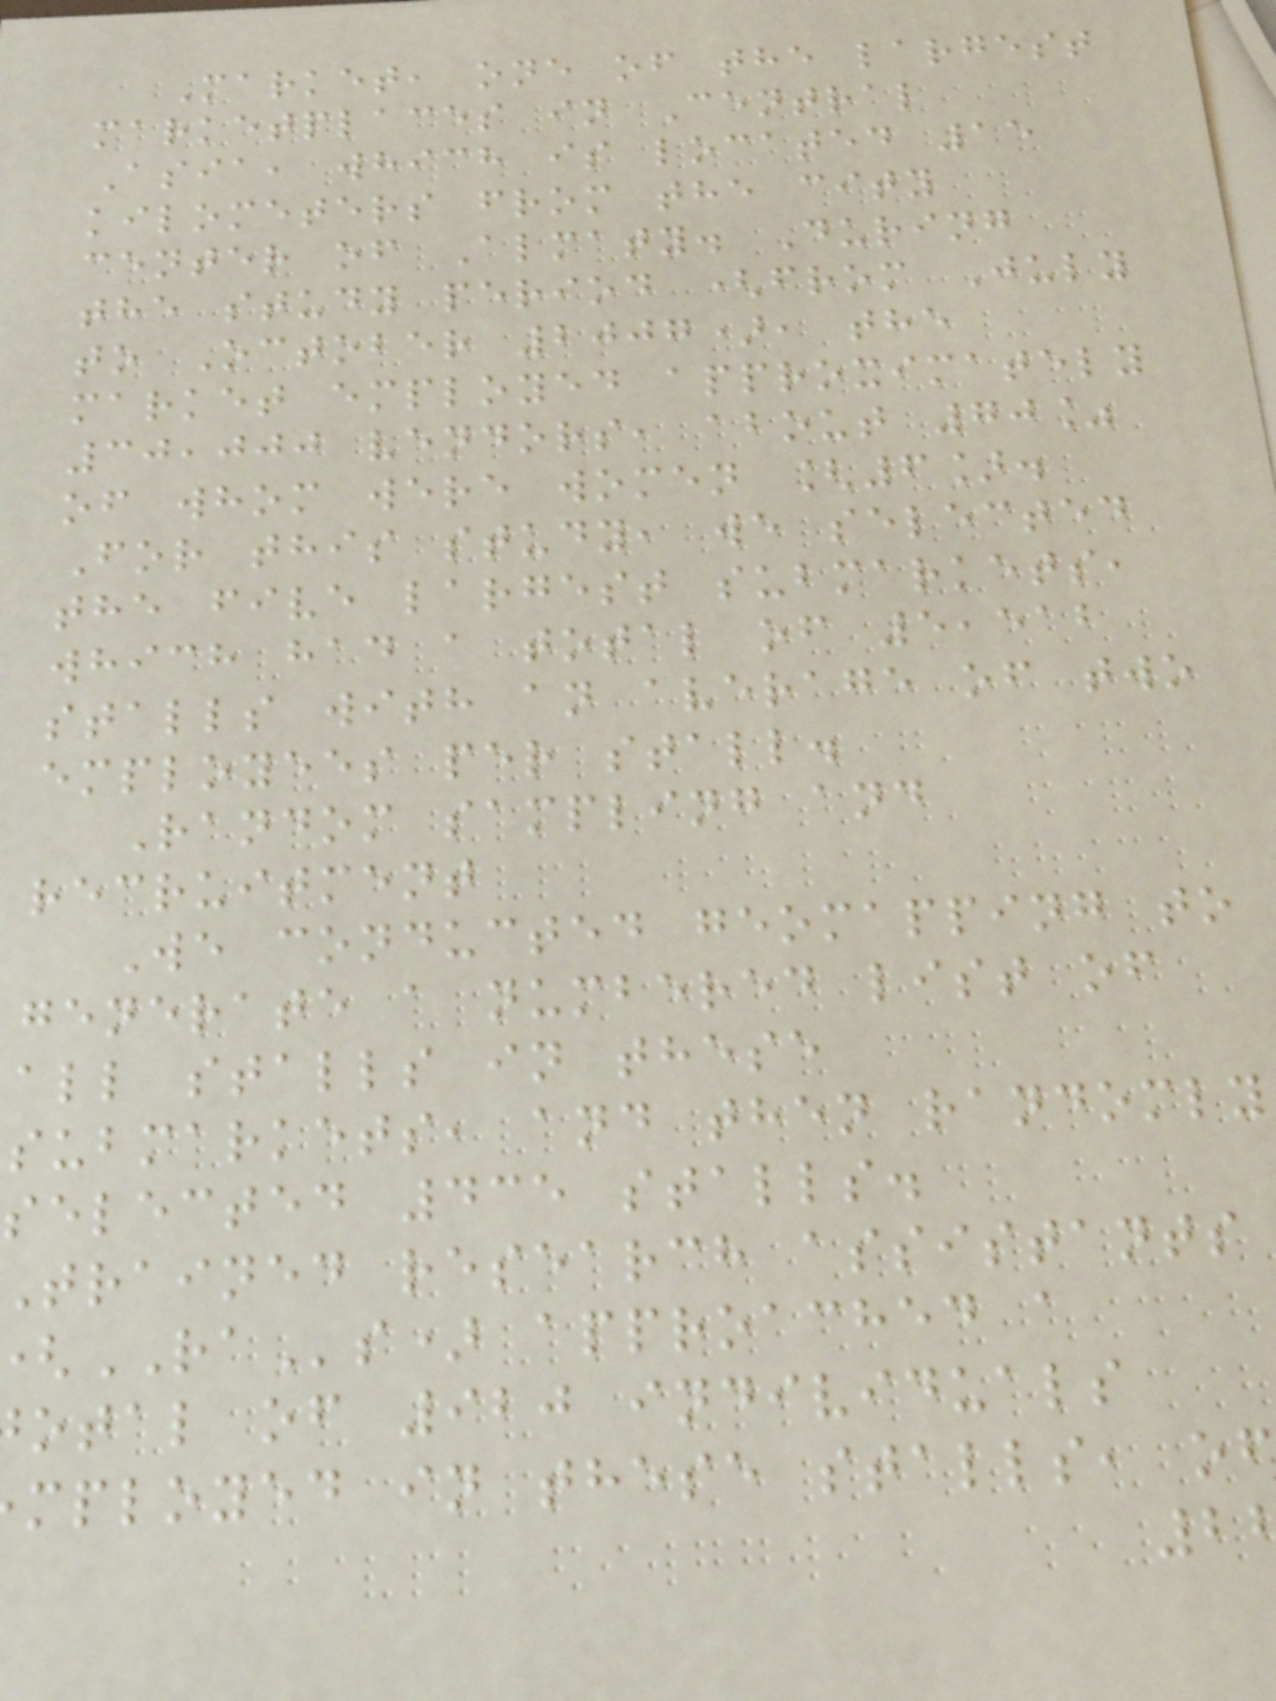Market, one of the largest
marketplaces in Central
Asia, which is located 15
kilometers from the city
center of Almaty. During
the study period (from July
to October 2007), the
market employed approximately
30,000 vendors, about 70%
of whom were women [6].
For this study, we selected
the five largest submarkets,
which had a total of 5,512
stalls with an average of two
employees per stall.
Random sampling and
recruitment
We conducted geomapping to
generate a numbered list of
all stalls in these
submarkets, and then randomly
selected 435 stalls.
trained research assistants
RAs) approached a
otal of 920 individuals
mployed in these stalls, of
